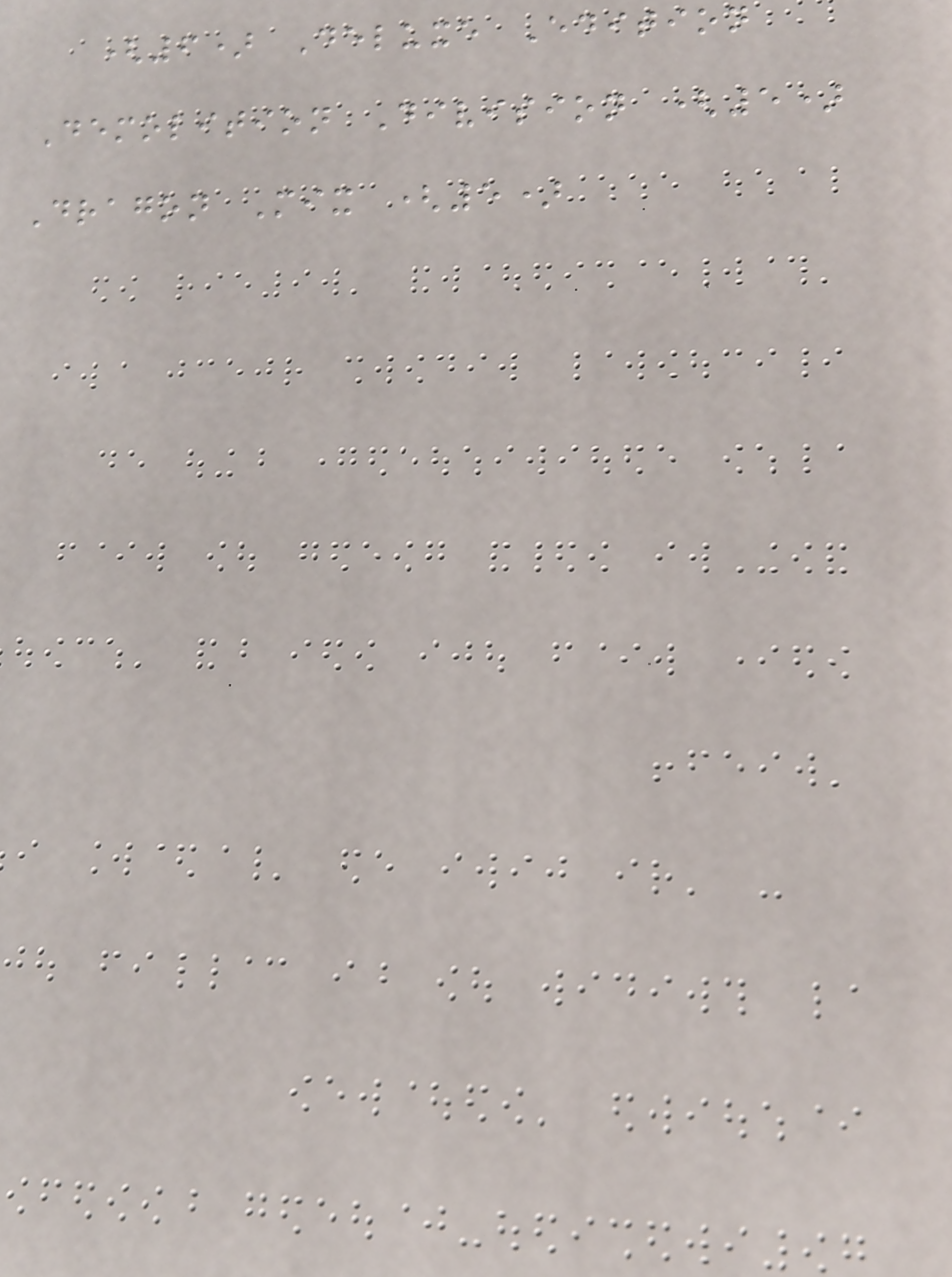(6) Deluxe Edition
Demolition Division (5)
Dragon Mix (5)
